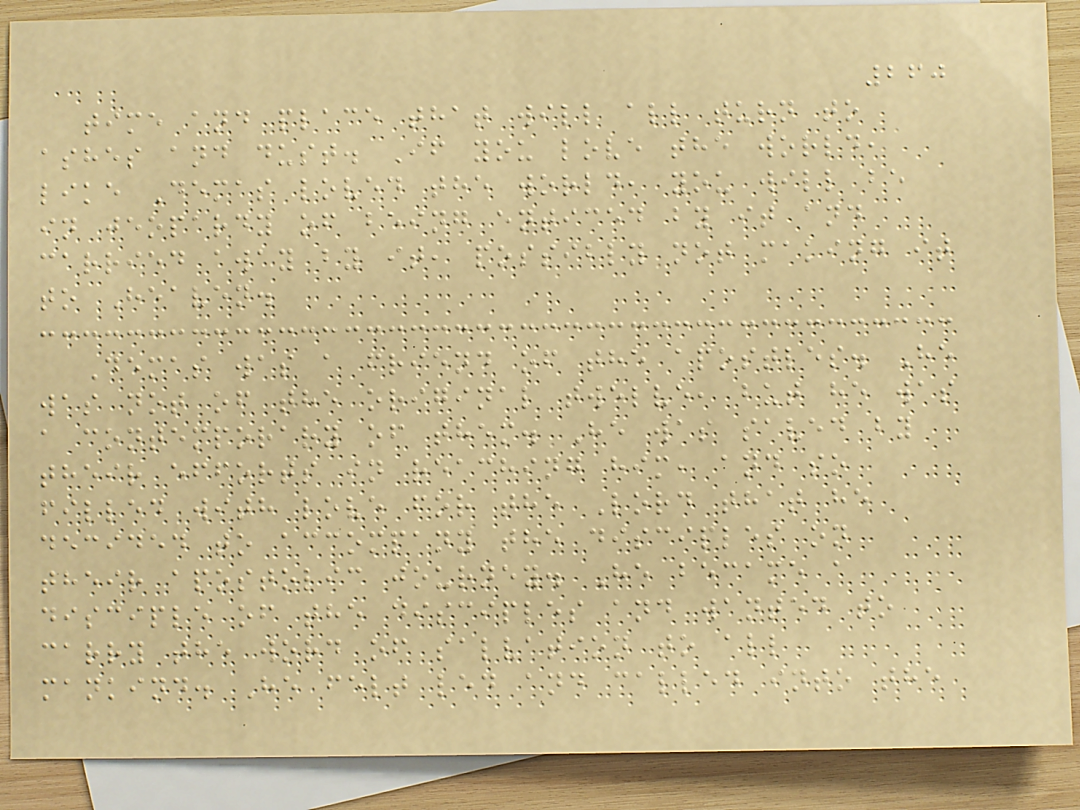260
time and place that will all turn to
ashes and dust. If you love the world,
like Demas loved the world, you will be
in jeopardy of being enticed by it and
carried away by it, possibly not making it
to Heaven.
Demas was a friend of the apostles. He
was not of the original twelve, but he was
a contemporary of them. He was saved by
their efforts in reaching him, and so
filled with love for the Lord that he
decided to accompany the disciples on
their apostolic journey. He became a
disciple of the disciples and wanted to
carry the word of salvation to all
mankind. He felt led and called into the
